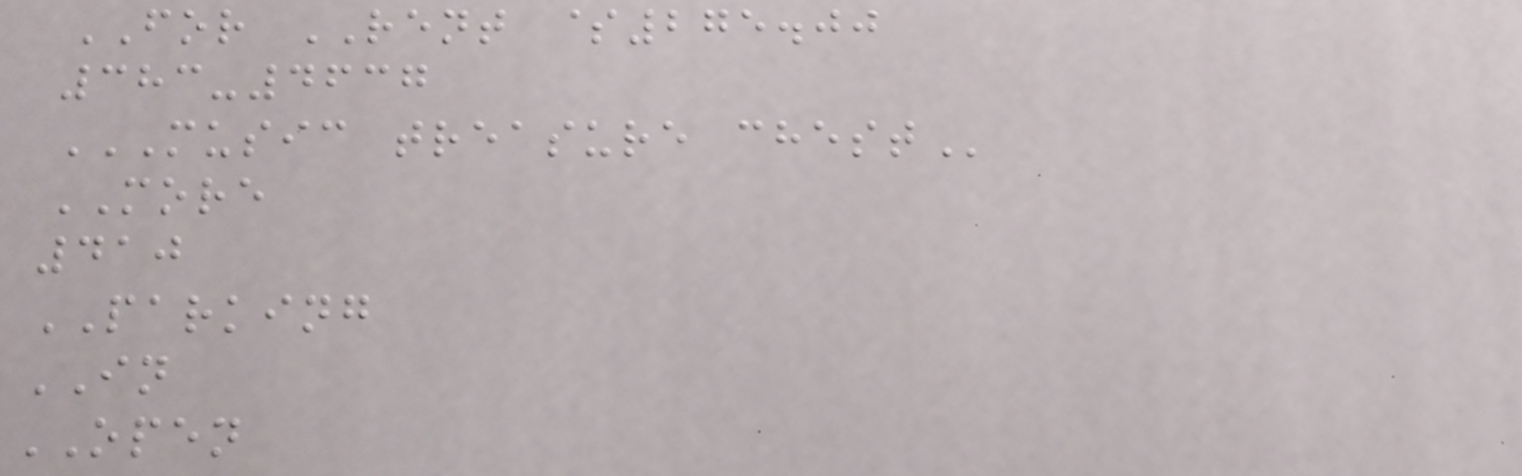FOR RENT $275.00
383-4637
MUSIC TREASURE CHEST
MORE
410
PARKING
IN
OPEN
